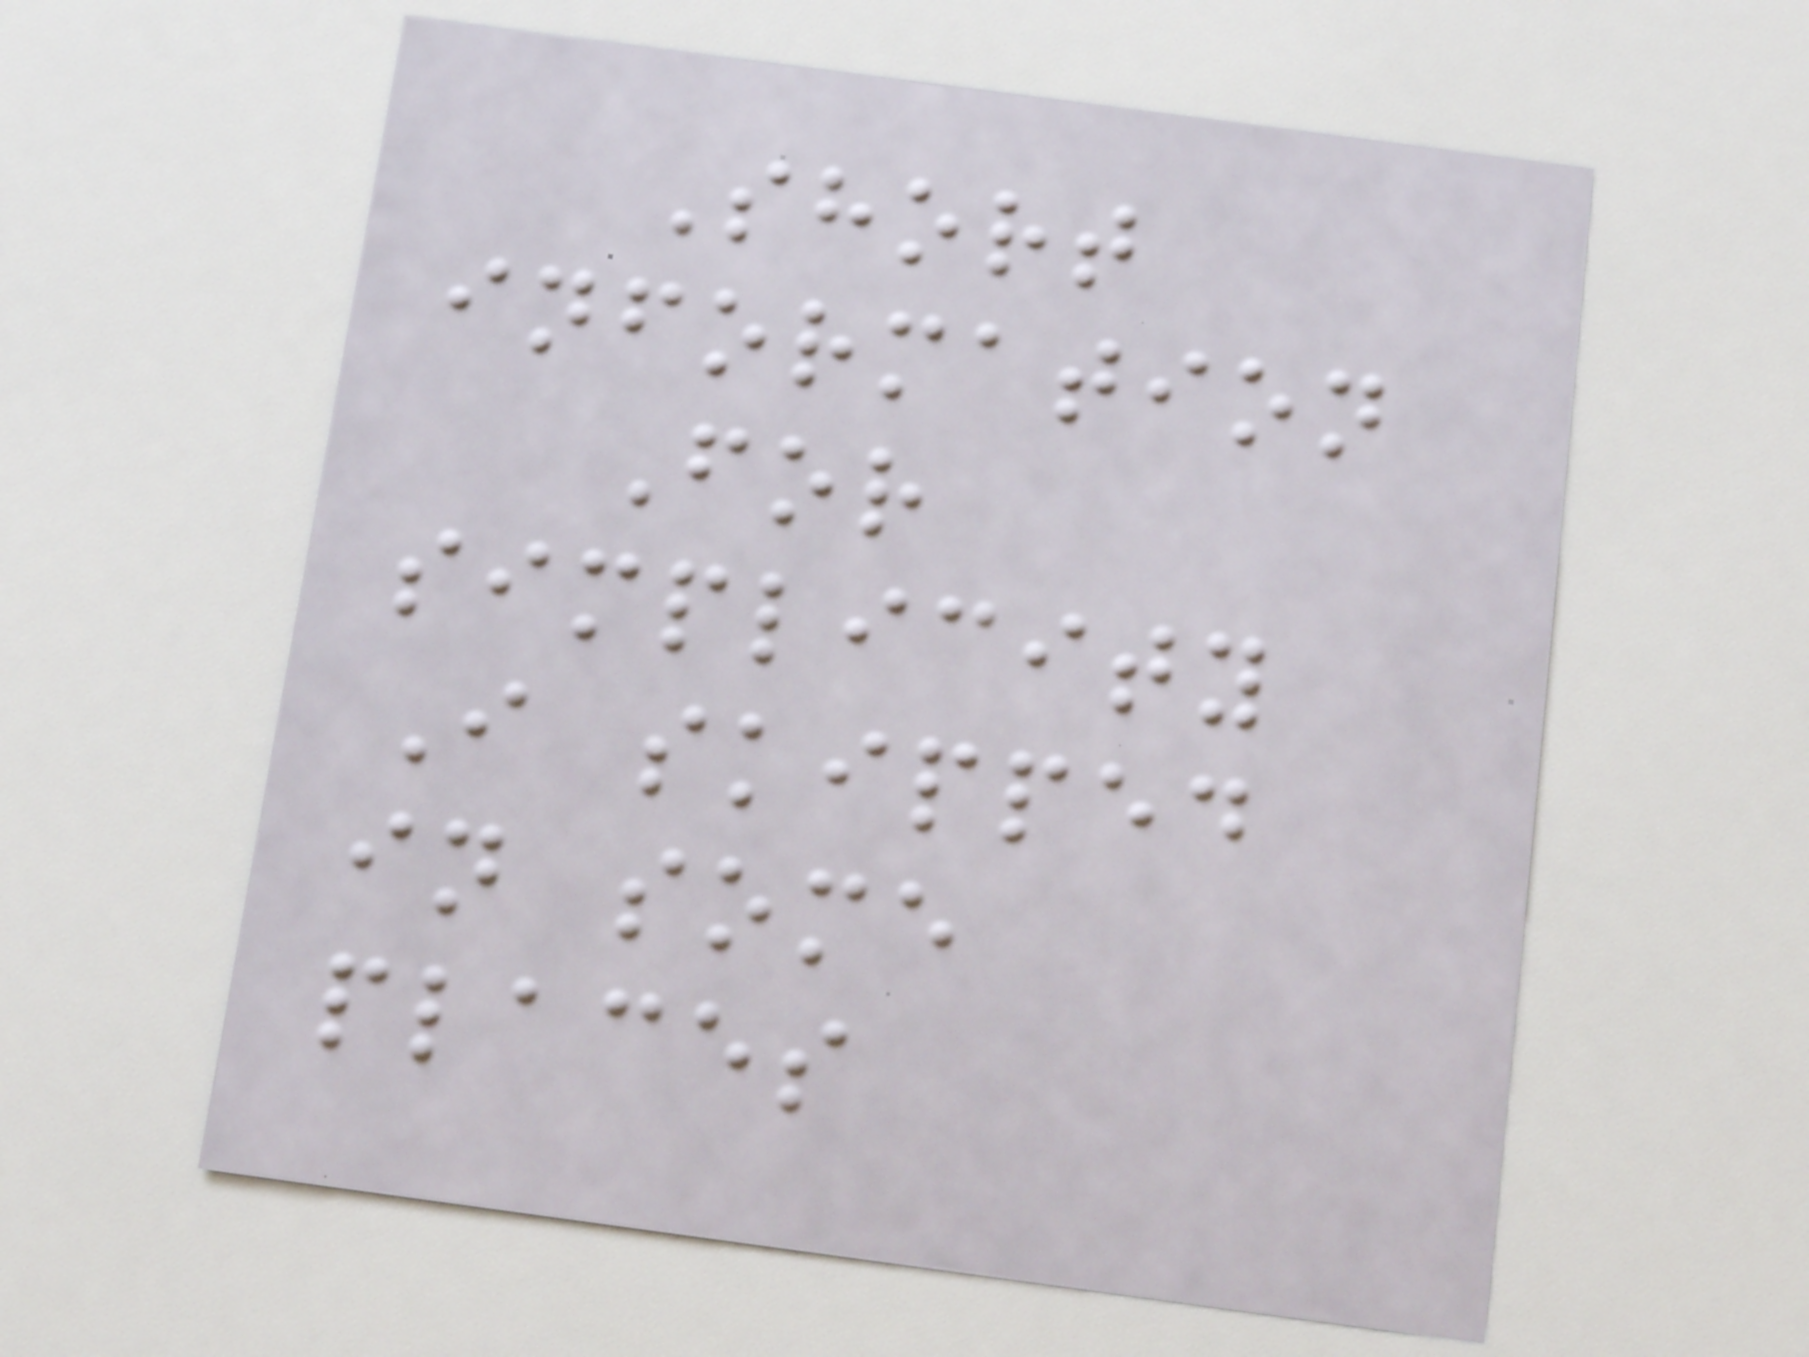Short
information
For
simplicity
I skipped
in some
places
